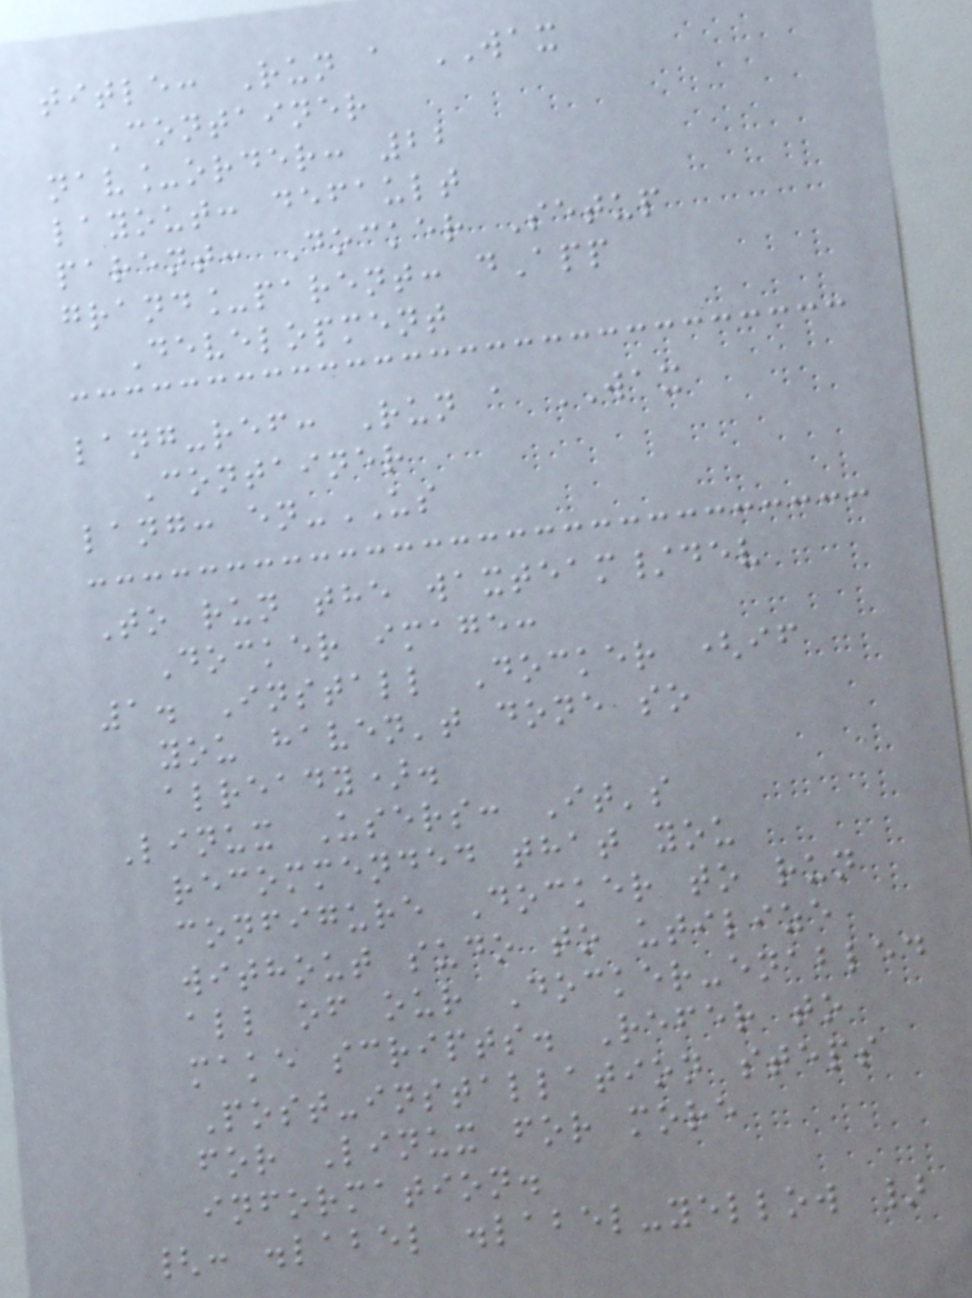title: Run a WAX
Container
nav_order: 22
layout: default
parent: Docker Setup
grand_parent: dApp
Development
lang-ref: Run a WAX
Container
lang: en-US
To run the waxteam/dev
Docker image:
1. Install Docker (if
you haven't done so
already).
Linux Users: It's
recommended that you
configure Docker to run
without sudo to utilize
all of our Docker-enabled
make scripts. Refer to
Post-installation steps
for Linux for more
information.
{: .label .label-yellow }
